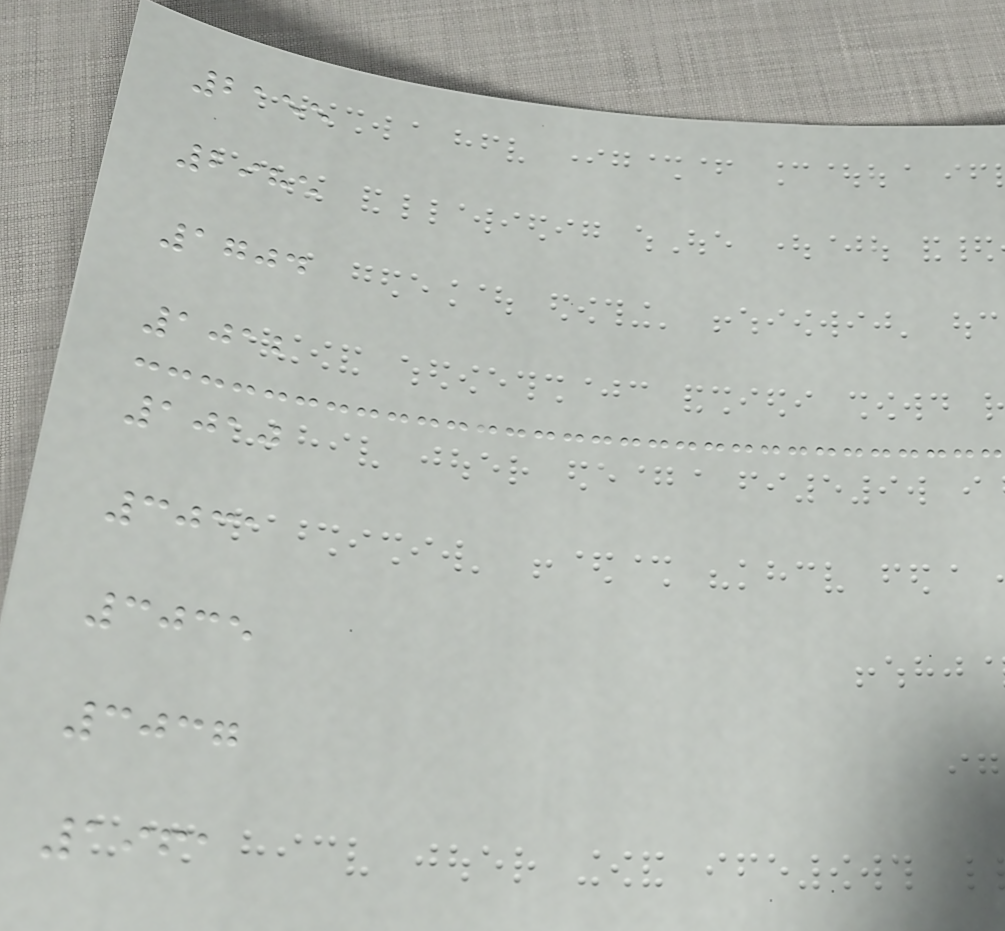2155
2985
1704
1012
1010
3031
3035
3037
1961
